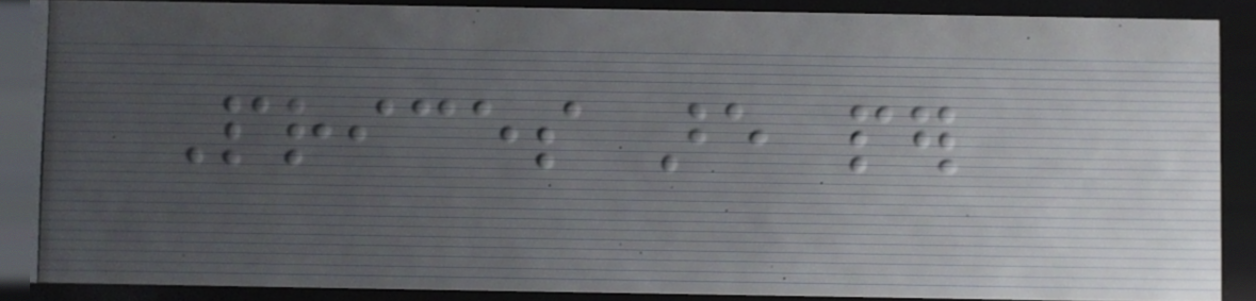Prices are per
